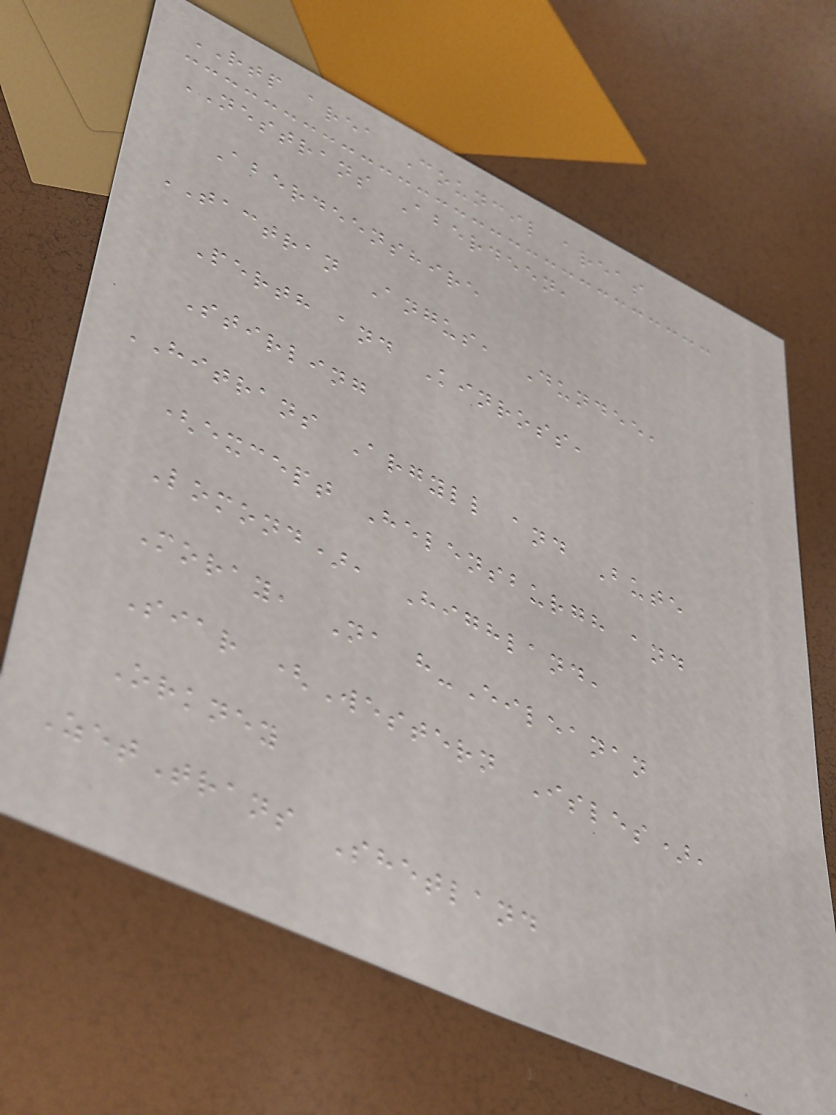RTP area Council areas
NESTRANS Aberdeen,
Aberdeenshire
TACTRAN Angus, Dundee,
Perth and Kinross,
Stirling
HITRANS Argyll and Bute
(except Helensburgh and
Lomond), Highland,
Moray, Na h-Eileanan
Siar (Western Isles),
Orkney
ZetTrans Shetland
